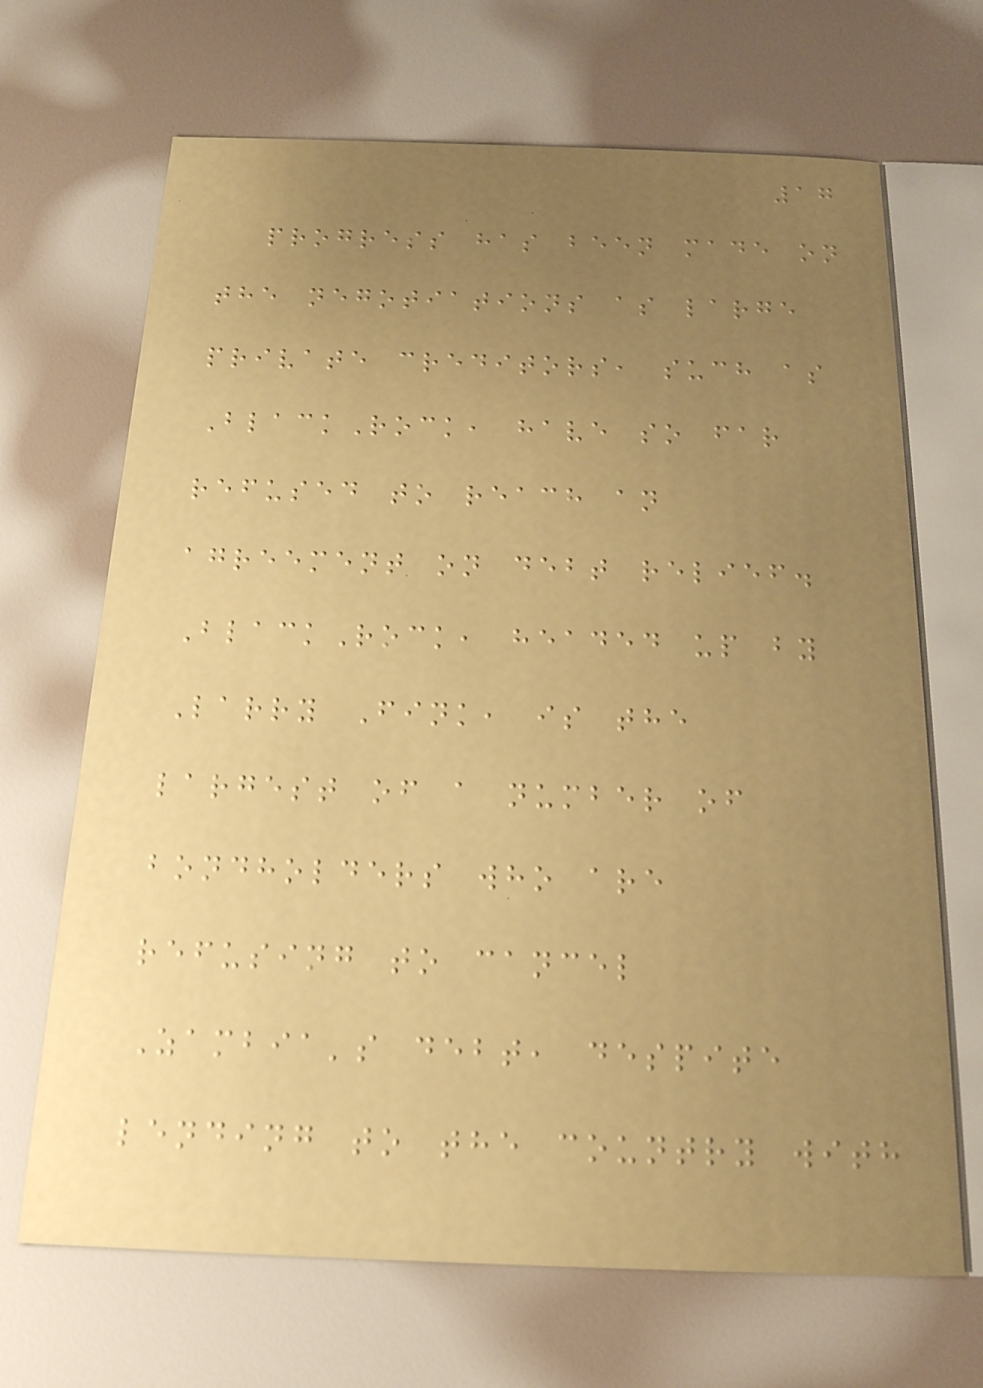17
progress has been made on
the negotiations as large
private creditors, such as
BlackRock, have so far
refused to reach an
agreement on debt relief.
BlackRock, headed up by
Larry Fink, is the
largest of a number of
bondholders who are
refusing to cancel
Zambia's debt, despite
lending to the country with
